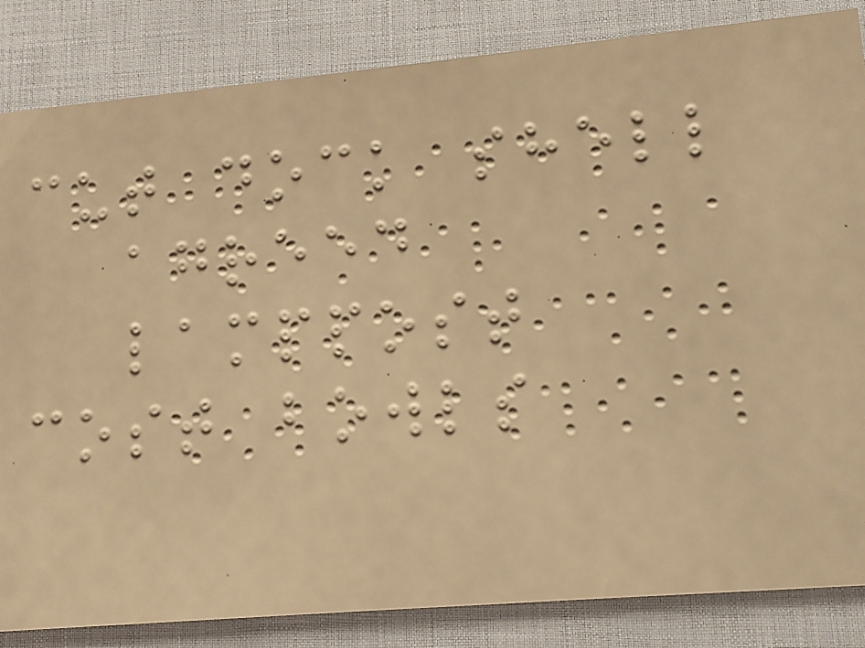cut dock shell
agreed
lamppost
cost bowls
